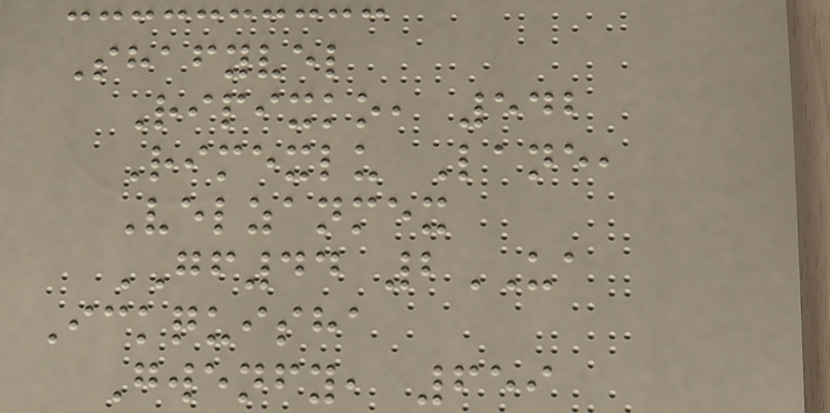Shafyvel
Ripixko, 542
Rimexlu Lane,
Velzanmex
GF44 2UA
Ickquisha
Gwenfy, 659
